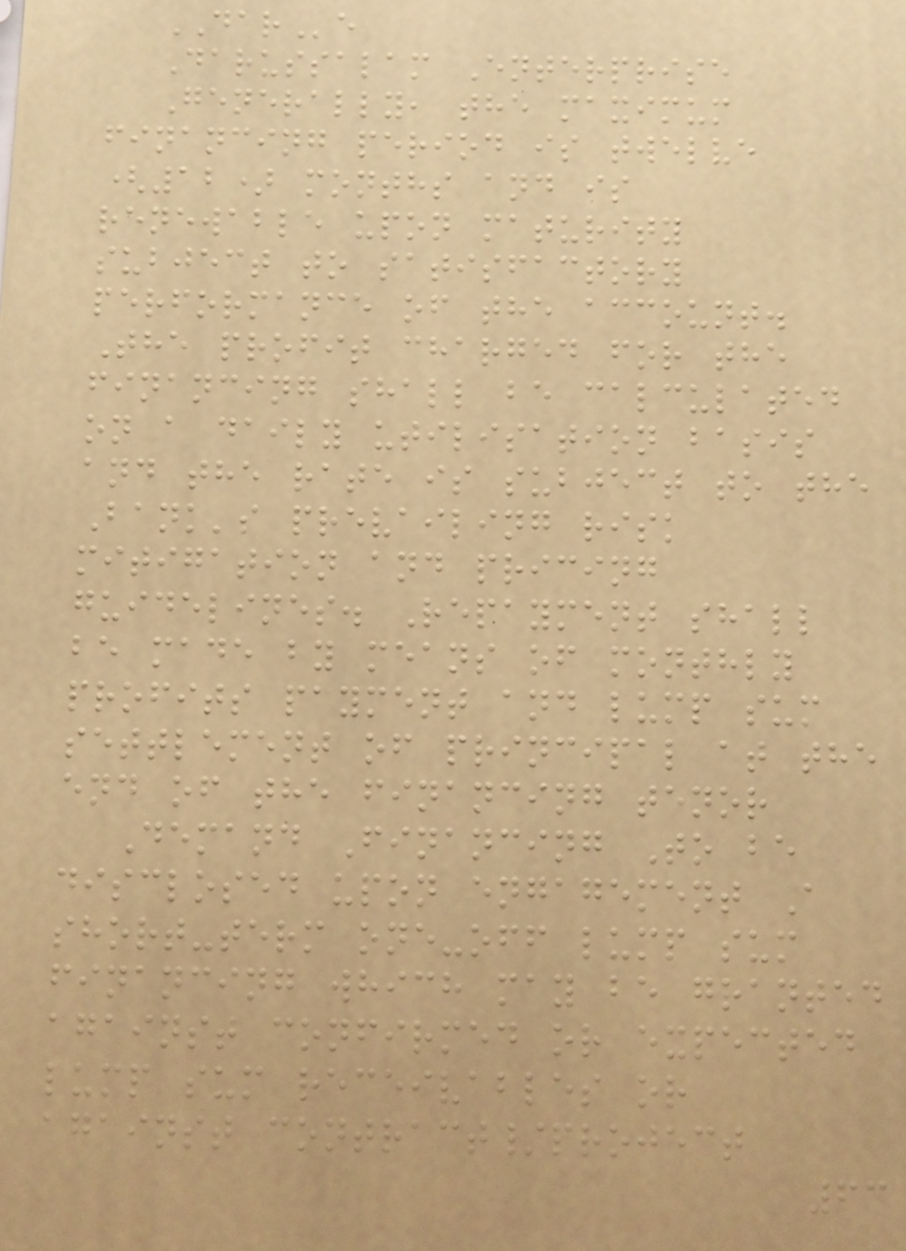DARe
Darussalam Enterprise
Generally, the maximum
financing period is twelve
(12) months and is
renewable upon maturity
subject to satisfactory
performance of the account.
The profit charged for the
financing shall be calculated
on a daily utilisation basis
and the rate is subject to the
Bank's prevailing risk
mitigation and pricing
guidelines. Repayment shall
be made by means of monthly
profits payment and lump sum
settlement of principal at the
end of the financing tenor
Demand Financing To be
disclosed upon engagement A
short-term one-off lump sum
financing which may be granted
against confirmed or expected
lump sum receivables or
against contract/project
63
